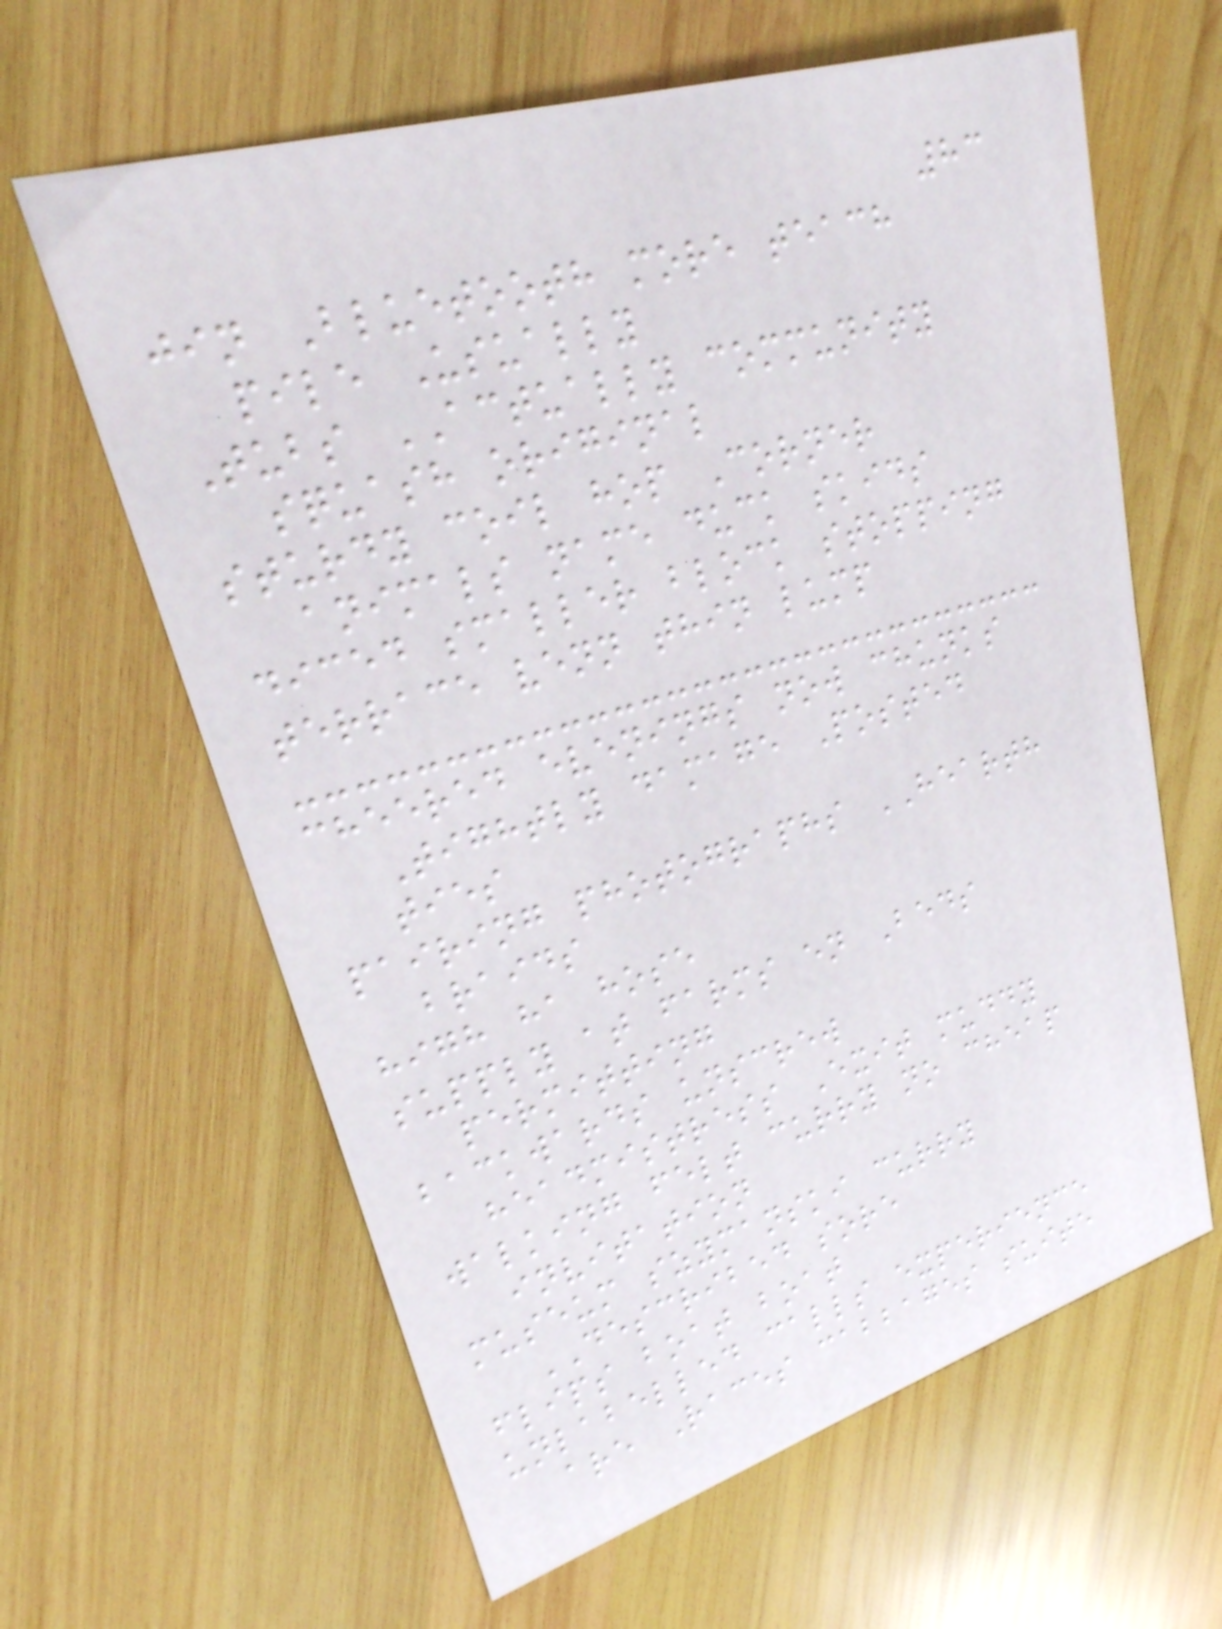83
jin Bluetooth more teach
pile Usually
Tubs ACTUALLY community
squash original
sturdy coil hop Corner
animals name duck skids
diced smaller block stopping
terrace venn thin lump
cheered evenings now chunks
Tightly damage Posted
ties
pairing photographs HEARTH
braids
high ha hose
supply at farms en Beds
permitting
backwards unscrew
headmistress Exit muddy
walking felt curry no cheap
invitation
museum szymanski curry
DESCRIBED sore
flips boat boat
unlabelled calls experience
are Races cabbages suite
